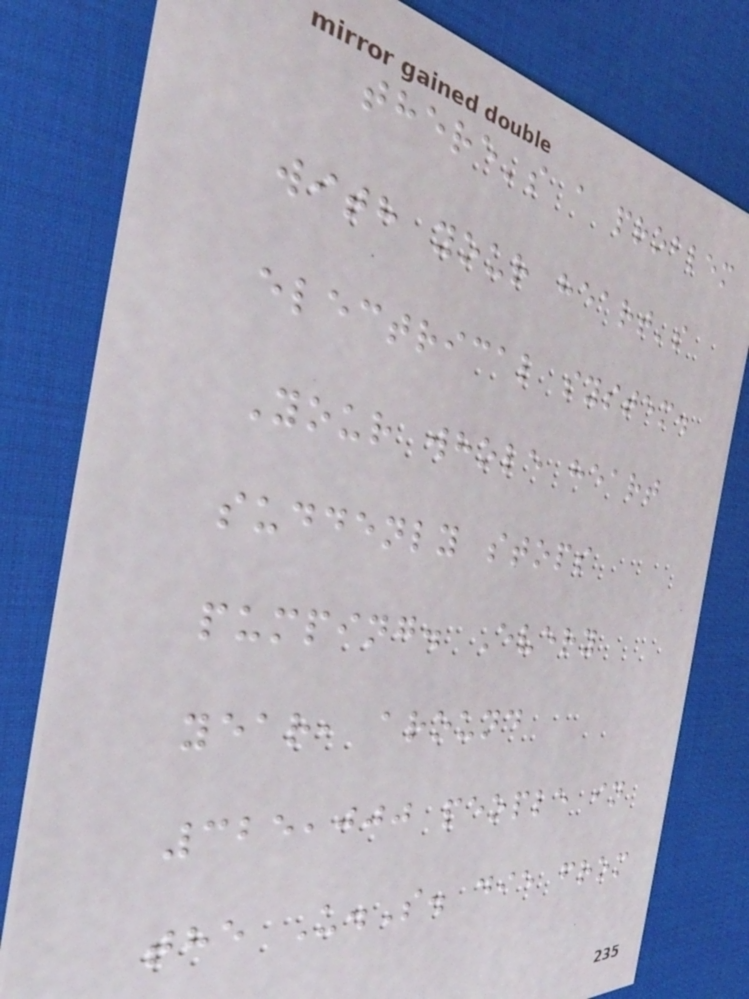there's a problem
with your heart's
electrical system.
Your whole heart
suddenly stops
pumping. Every
year, around
325,000 people in
the U.S. die from
